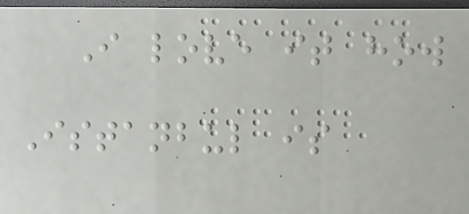I love it how
Istanbul is
